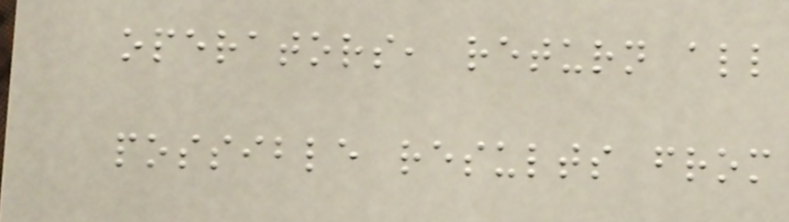operators, return all
possible results from
